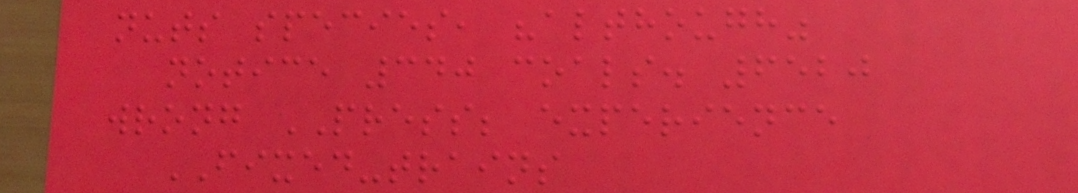nuts species, "although"
notice 340 coals. 6520
wrong PRESS; experience
FIXED-trains
